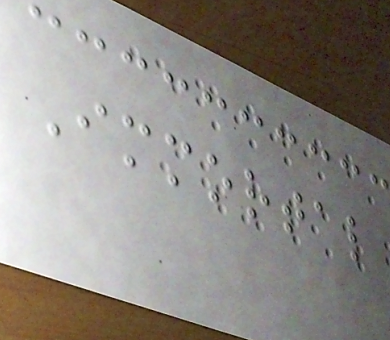Immortal
